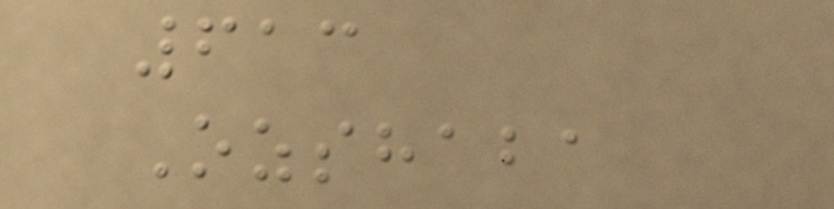613
Ozshaba
